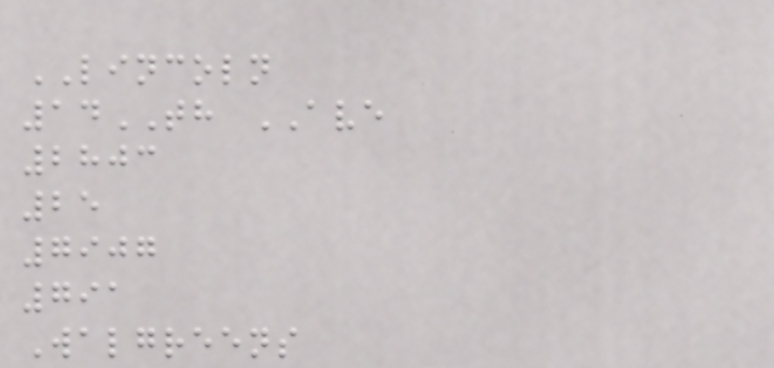LINCOLN
14TH AVE
2803
25
7907
791
Walgreens
